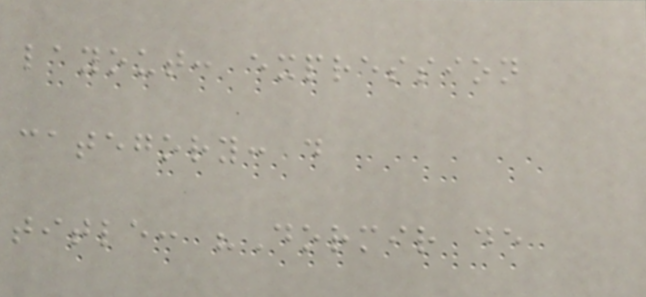layout: expression
category: d
title: "Dormir de
